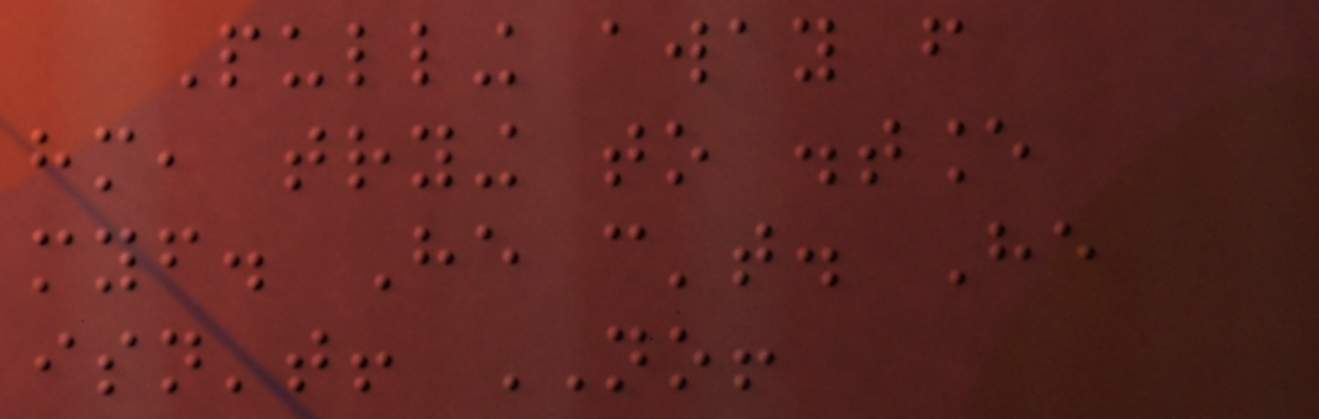Pulling away from
him, trying to distance
myself. He can't. He
isn't! NO!
